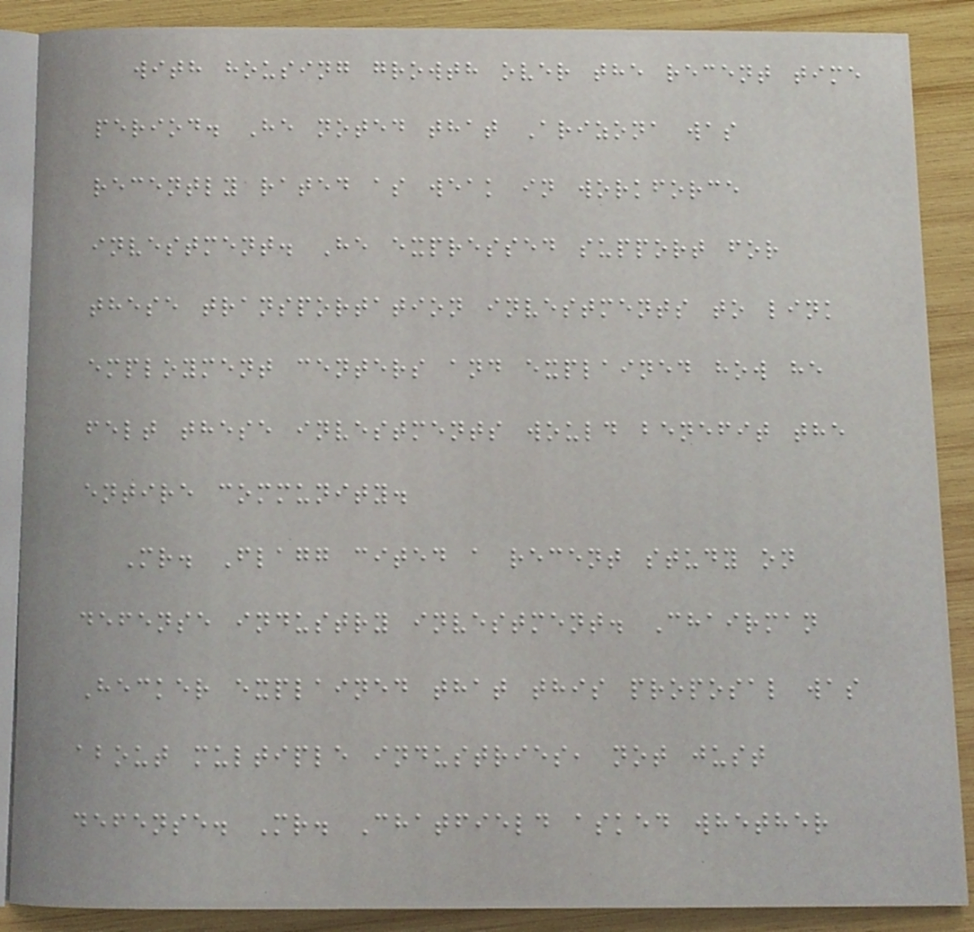with housing growth over the recent time
period. He noted that Arizona was
recently rated as weak in workforce
investment. He expressed support for
these transportation investments to link
employment centers and explained how he
felt these investments would benefit the
entire community.
Mr. Flagg cited a recent study on
defense industry investment. Chairman
Hecker explained that this proposal was
about multiple industries, not just
defense. Mr. Chatfield asked whether
